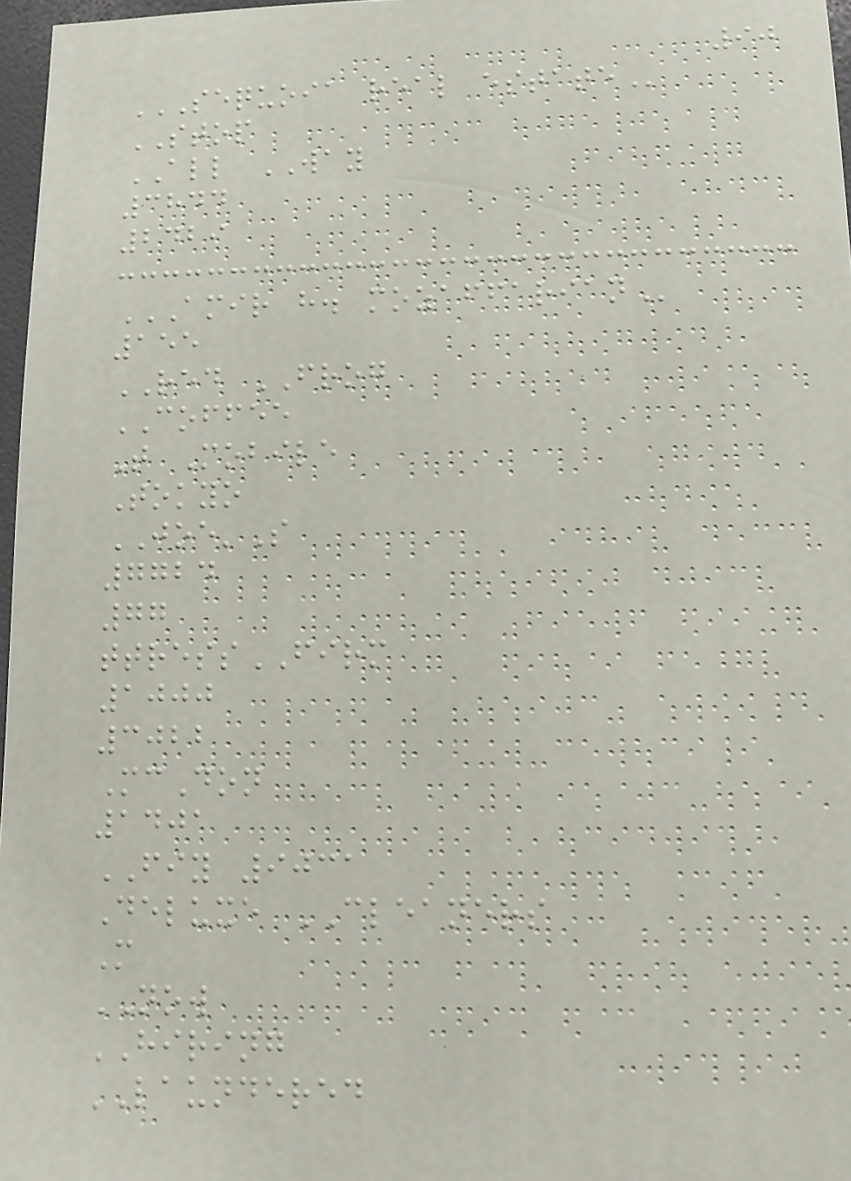90
SEQUOIA REAL ESTATE
STOP
ALL WAY
3844
2429
AMIR H. MOZAFFARIAN
155
RED FROG
COFFEE
T Mobile
Tokyo
JOE'S
7724
77
ttressFIRM
1000
3022
McDon
1401
FIY 9031
Deluxe CLEANERS
M
NOW
HIRING
LAUNDERED
